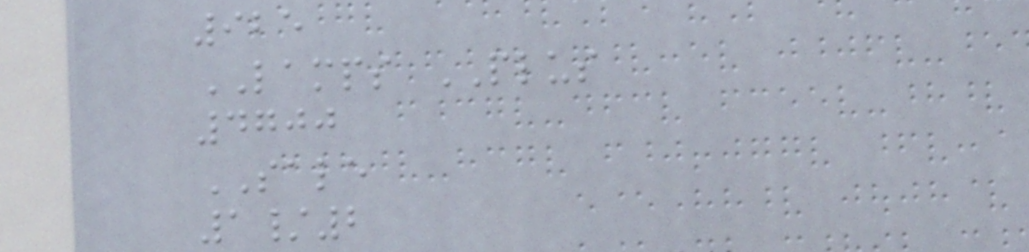925
LAMPS PLUS
4700
SALE
1/2
